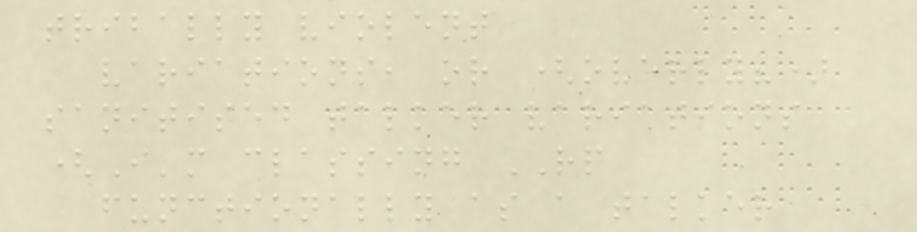tribally violent
variations, or (overly?)
sanitised talker variations
(I'm classing RP
functionally as a talker
